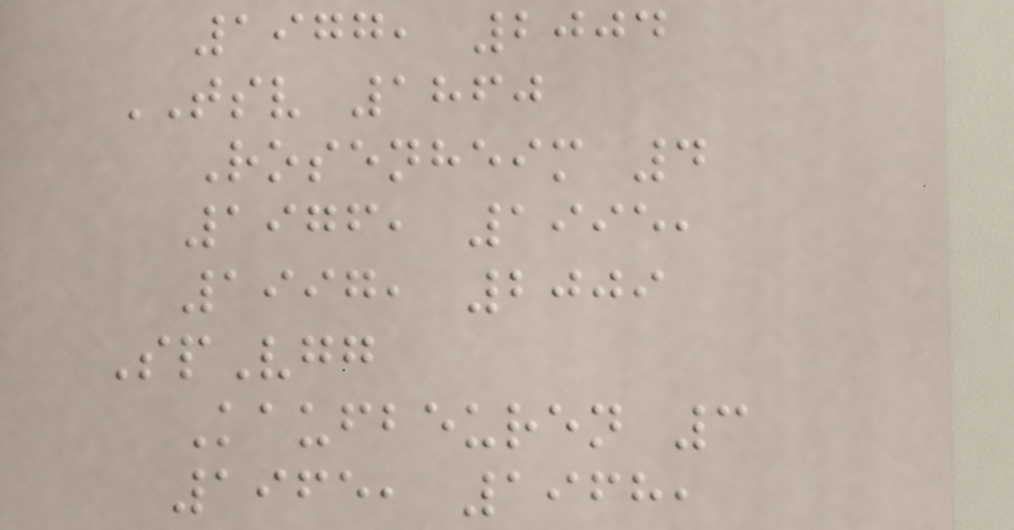1977, 2004
TSV 1860
Rosenheim 4
1976, 1995,
1997, 2009
SpVgg
Kaufbeuren 3
1965, 1968,
